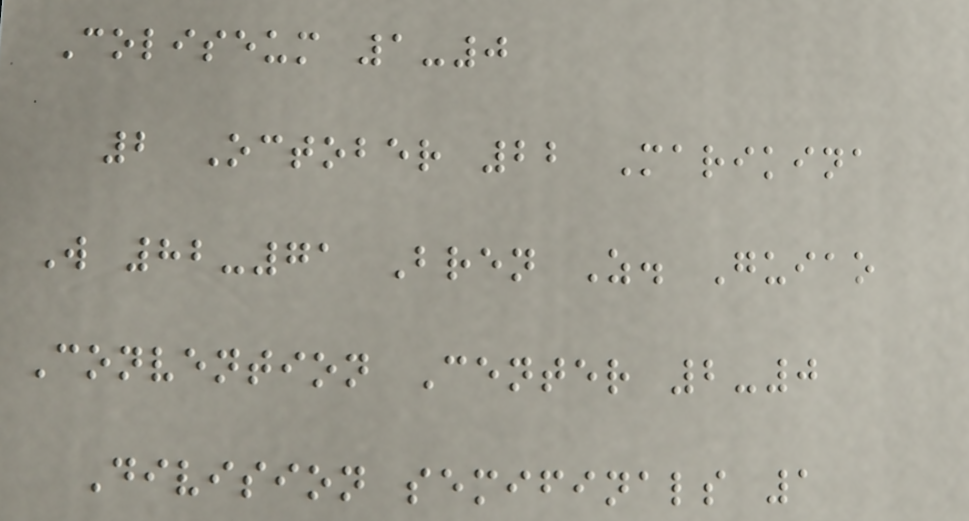Coliseum 1-0
2 October 22 Marikina
W 82-71 Bren Z. Guiao
Convention Center 2-0
Division semifinals 1
